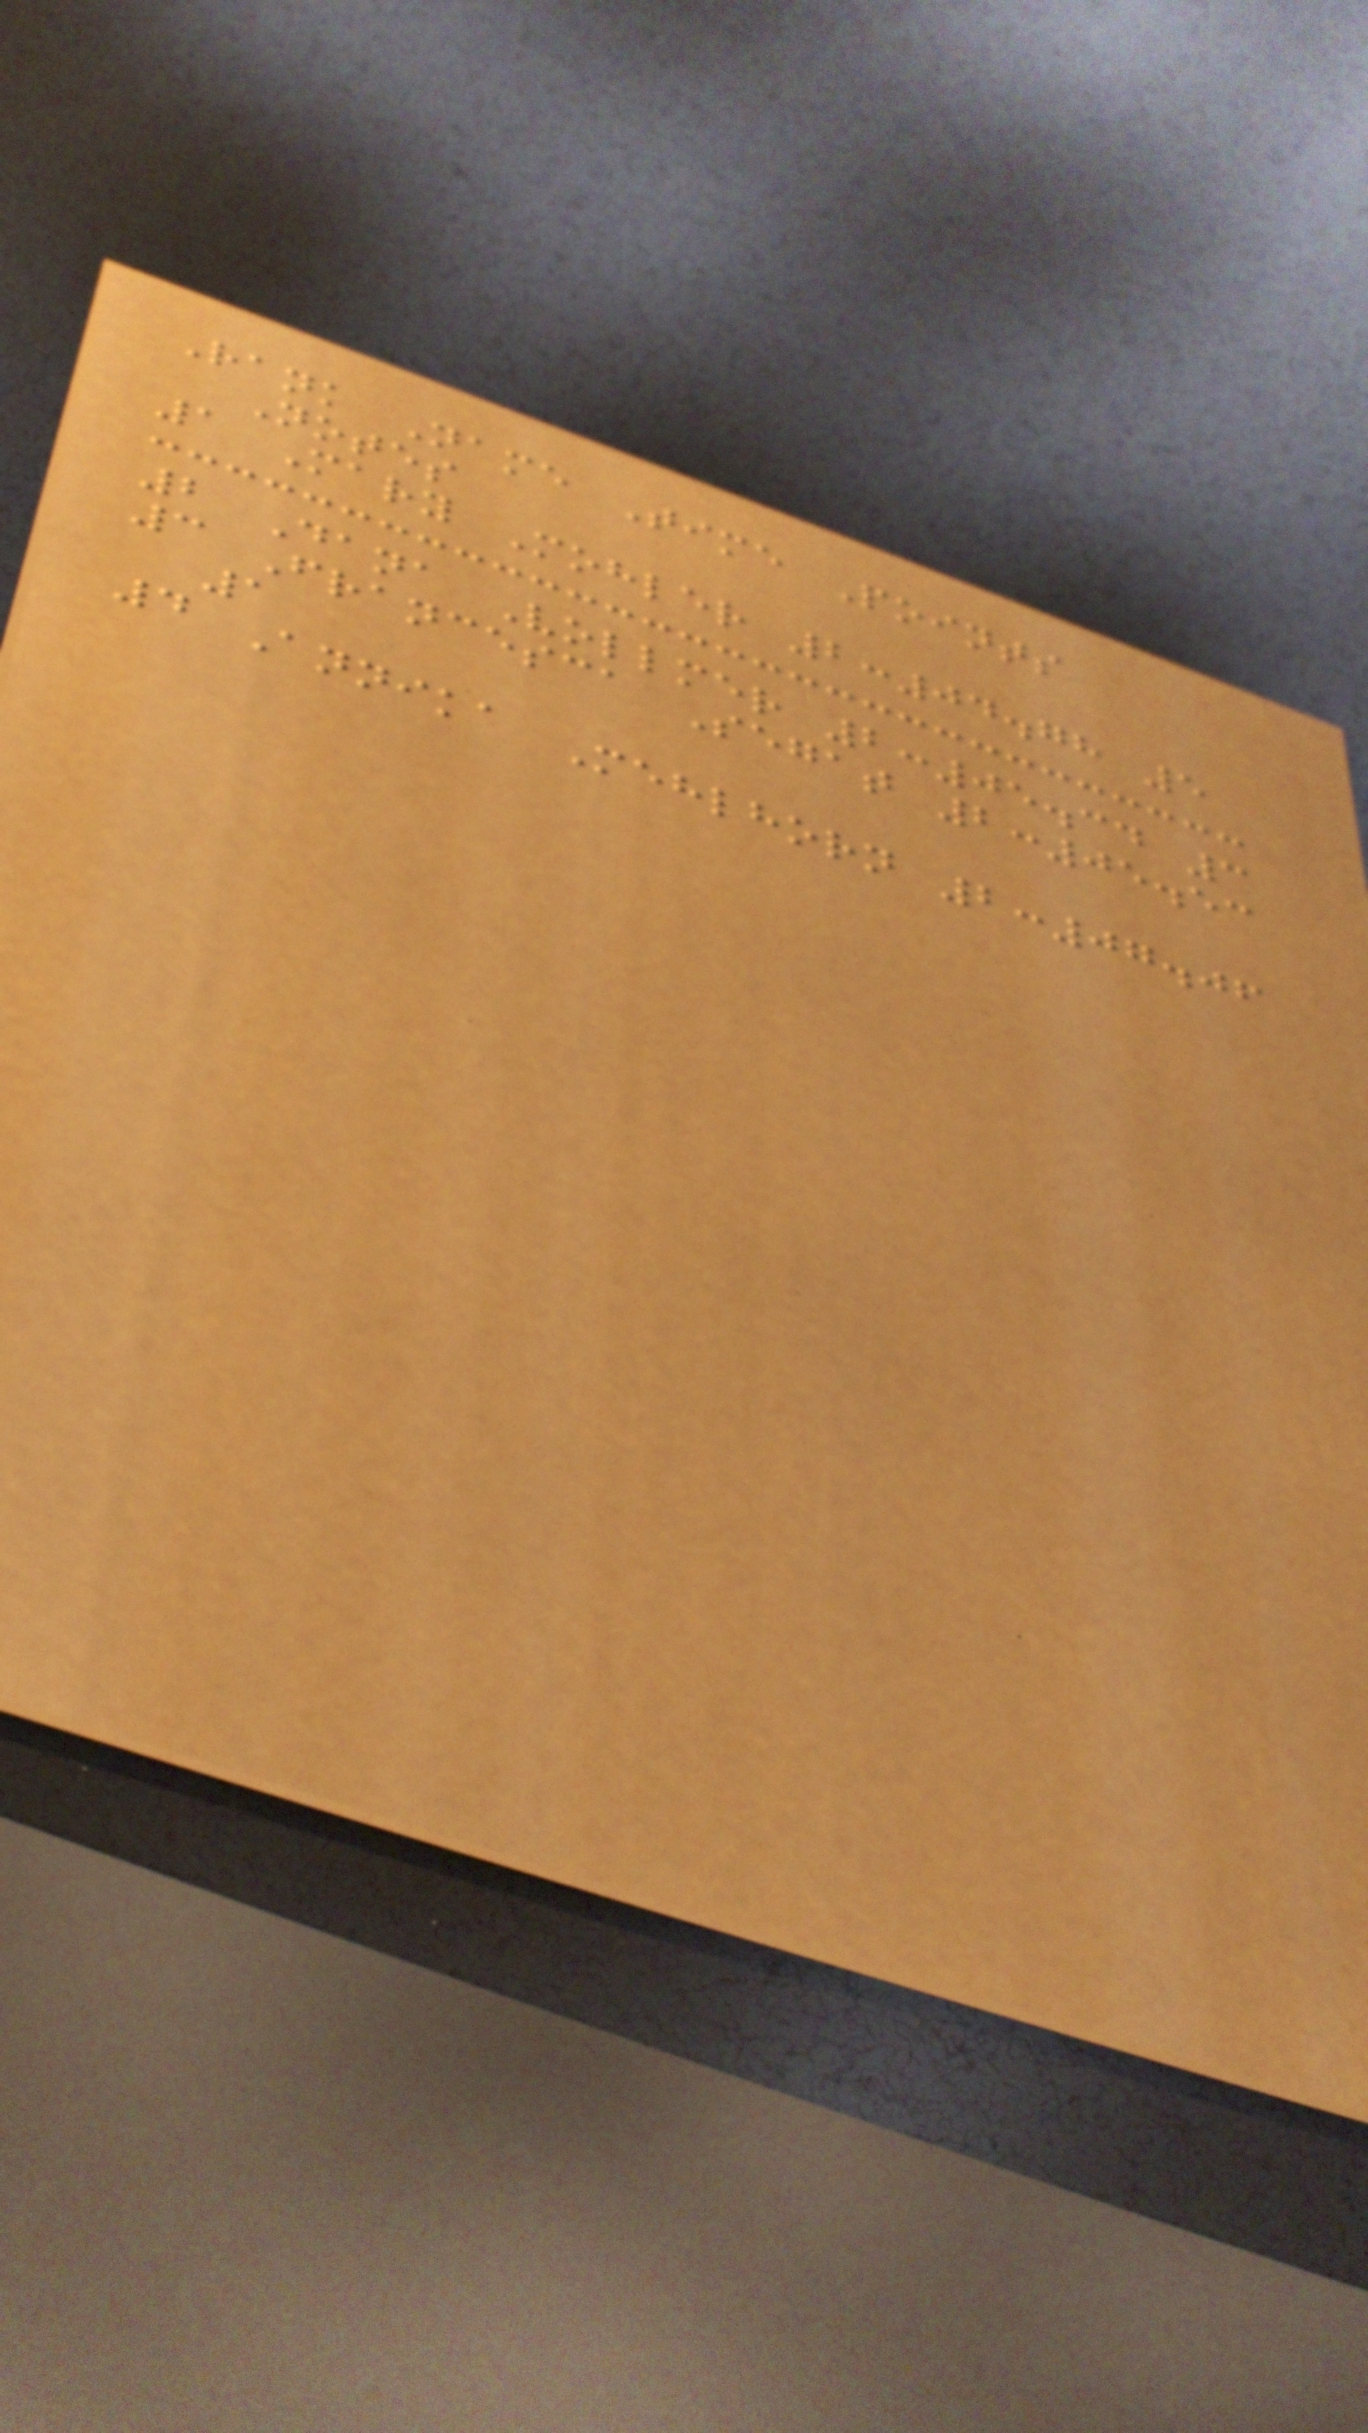Rank Name Time Points
Notes
1 Mary Mohler 2:04.78 5
2 Dana Vollmer 2:05.34 3
3 Francesca Segat 2:05.53
1
4 Annika Mehlhorn 2:07.06
